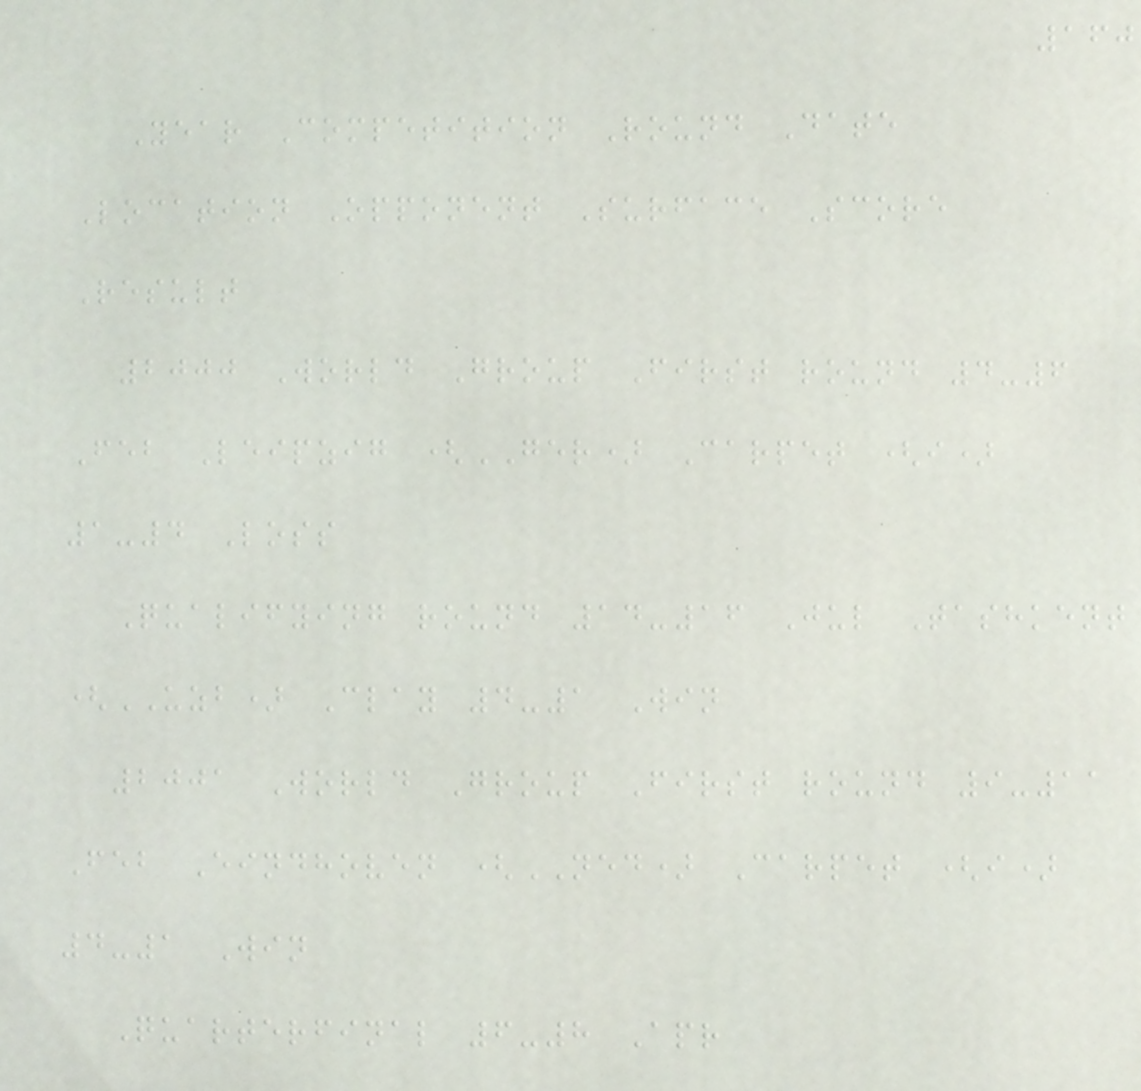160
Year Competition Round Date
Location Opponent Surface Score
Result
2000 World Group First round 4-6
Feb Leipzig (GER) Carpet (i)
1-4 Loss
Qualifying round 14-16 Jul Tashkent
(UZB) Clay 4-1 Win
2001 World Group First round 9-11
Feb Eindhoven (NED) Carpet (i)
4-1 Win
Quarterfinal 6-8 Apr
